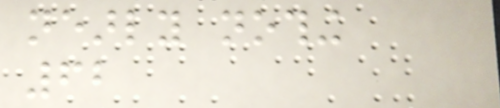nearly nothing
62
